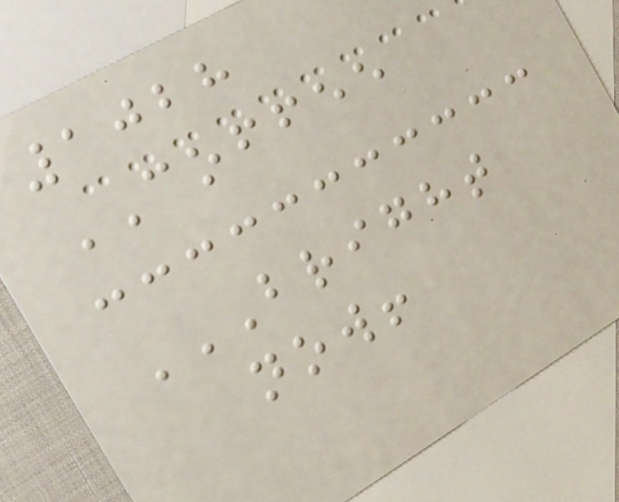1028
COFFEE
BRIGHT
NOW!
